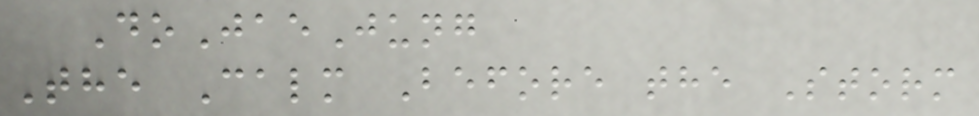DoJaeJung
The Calm Before the Storm
